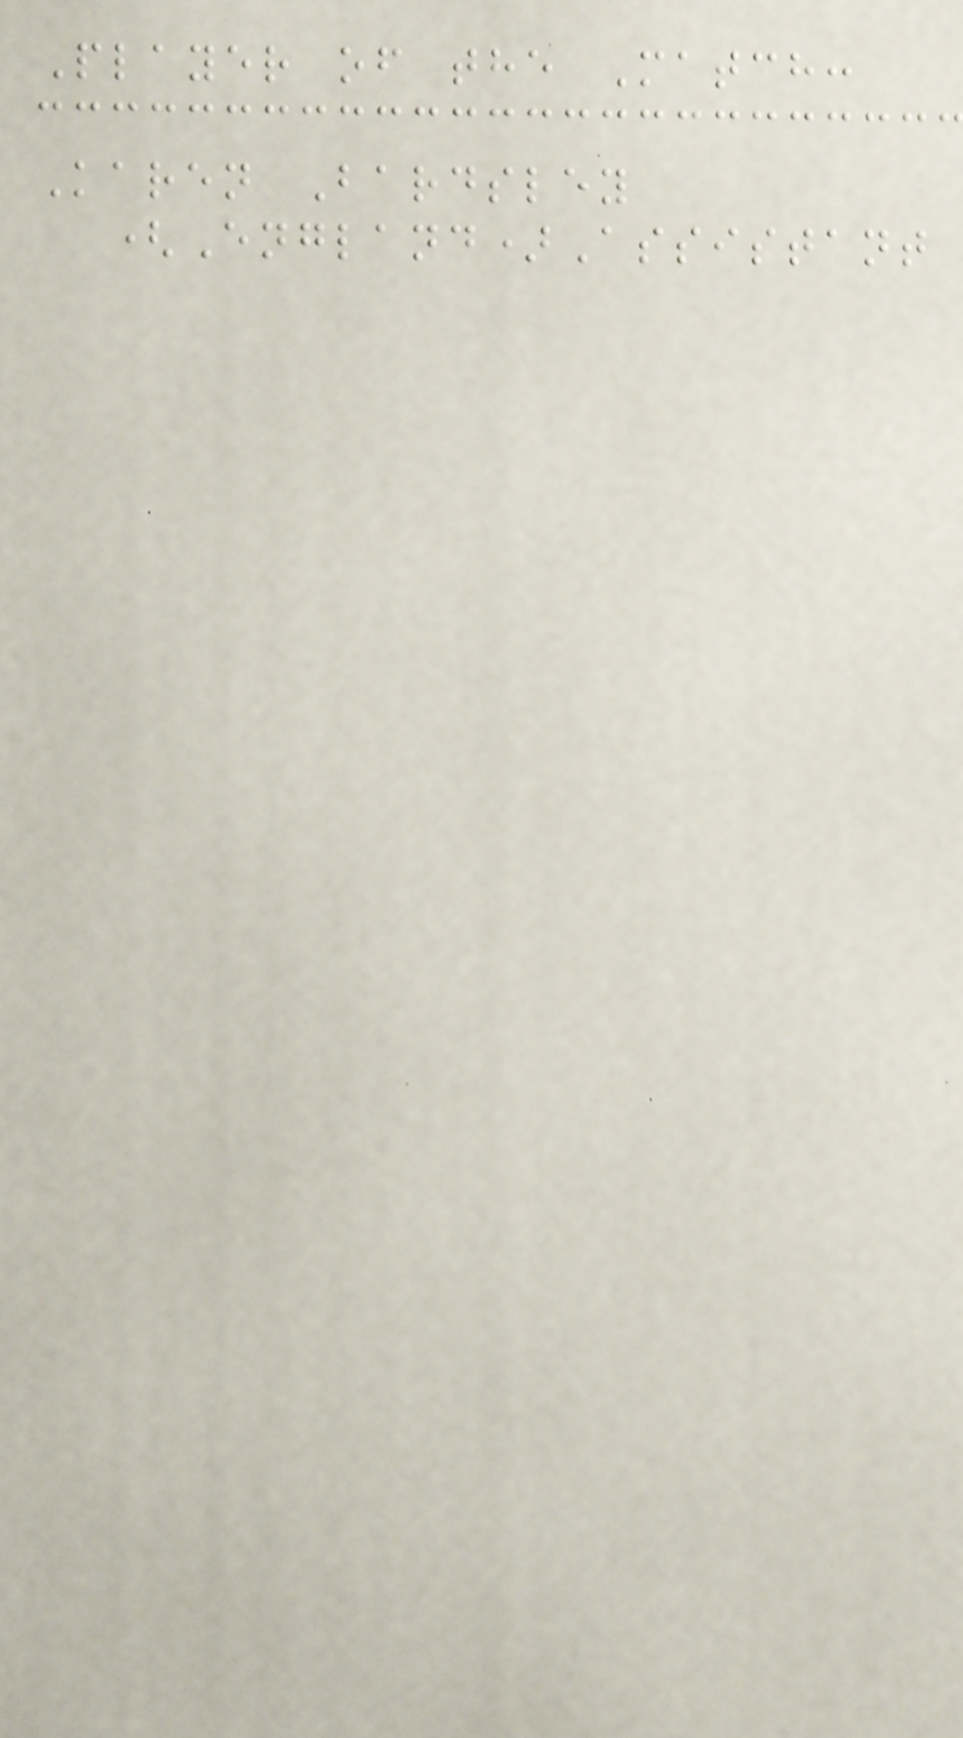Player of the Match:
Karen Bardsley
(England)Assistant
